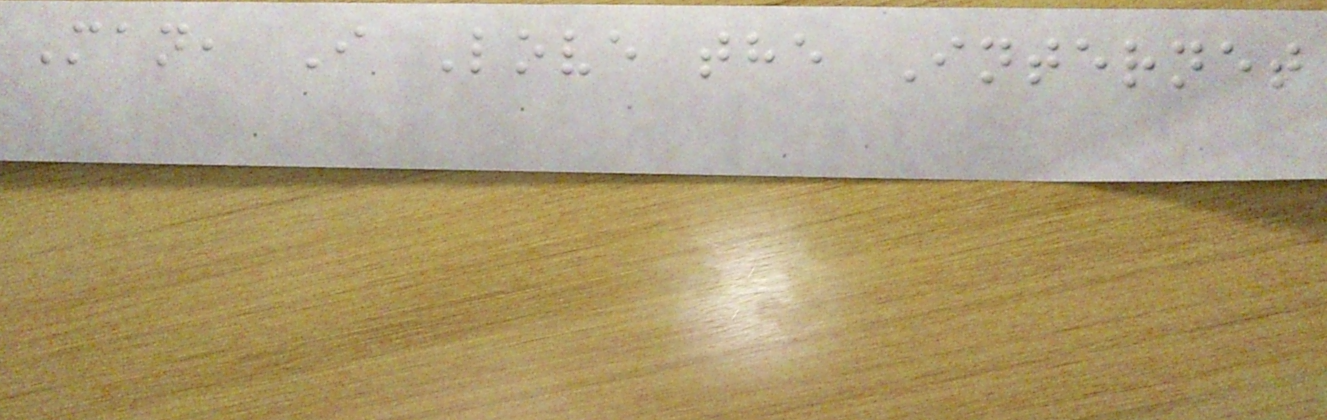Man, I Love the Internet
